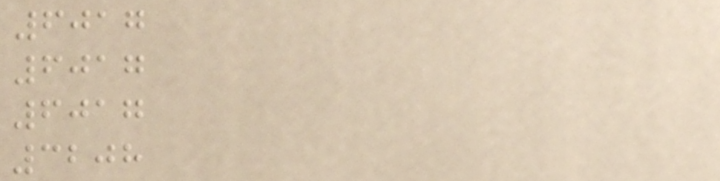6017
6017
6017
3208
